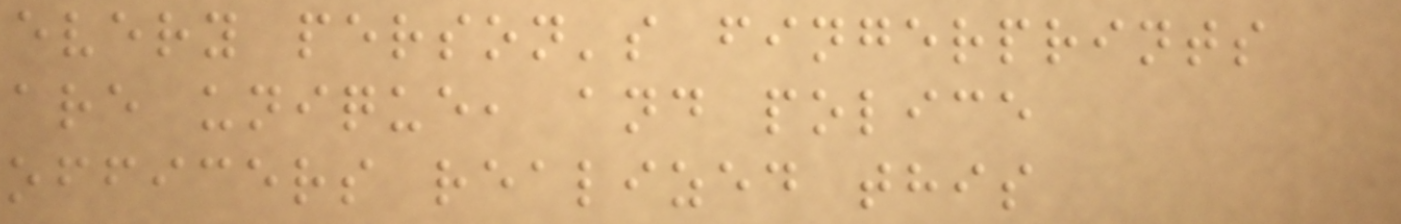every person's fingerprints
are unique, and police
officers realized this
